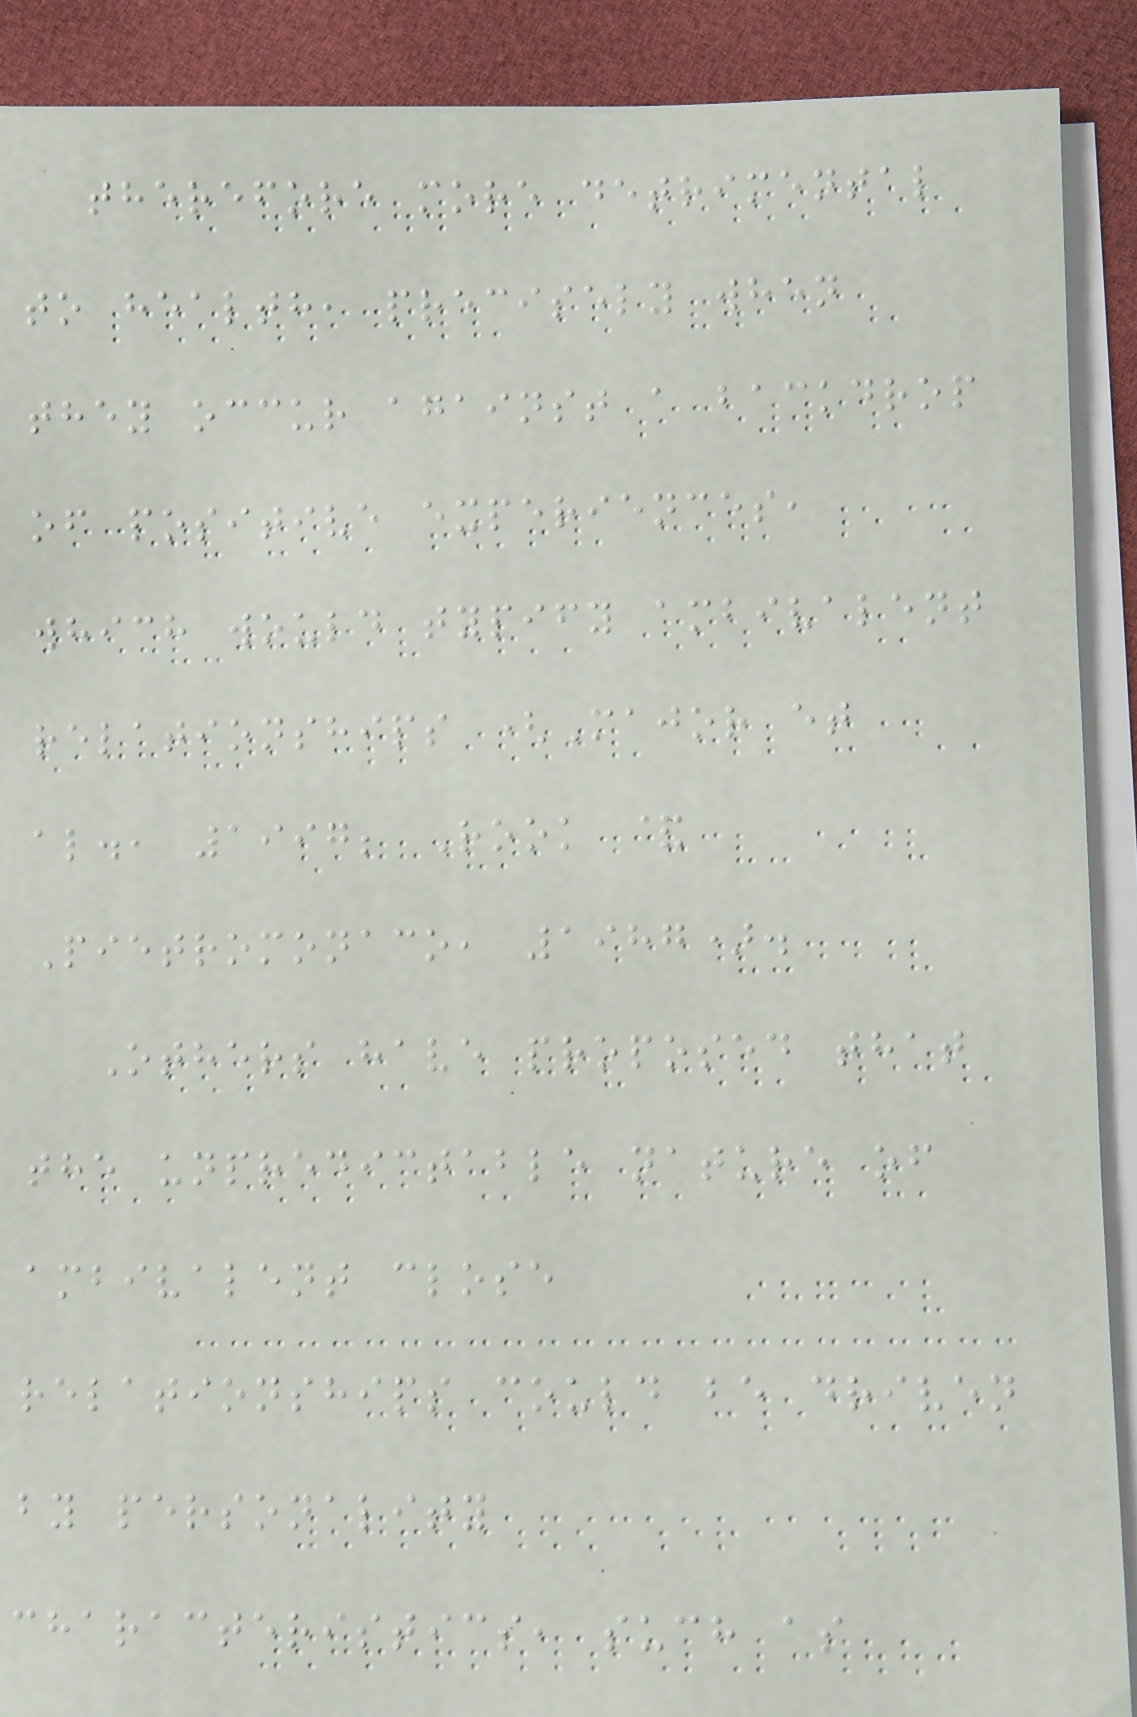therefore more detrimental
to health, precisely when
they occur against a backdrop
of positive experiences,
which would typify ambivalent
relationships (Major et
al., 1997; Rook &
Pietromonaco, 1987).
Others have proposed that
the unpredictable nature of
ambivalent close
relationships could be driven
by personality
characteristics, such as
